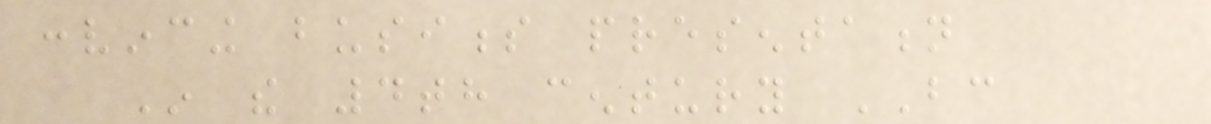convincing business presentation
In the 4th century BC
